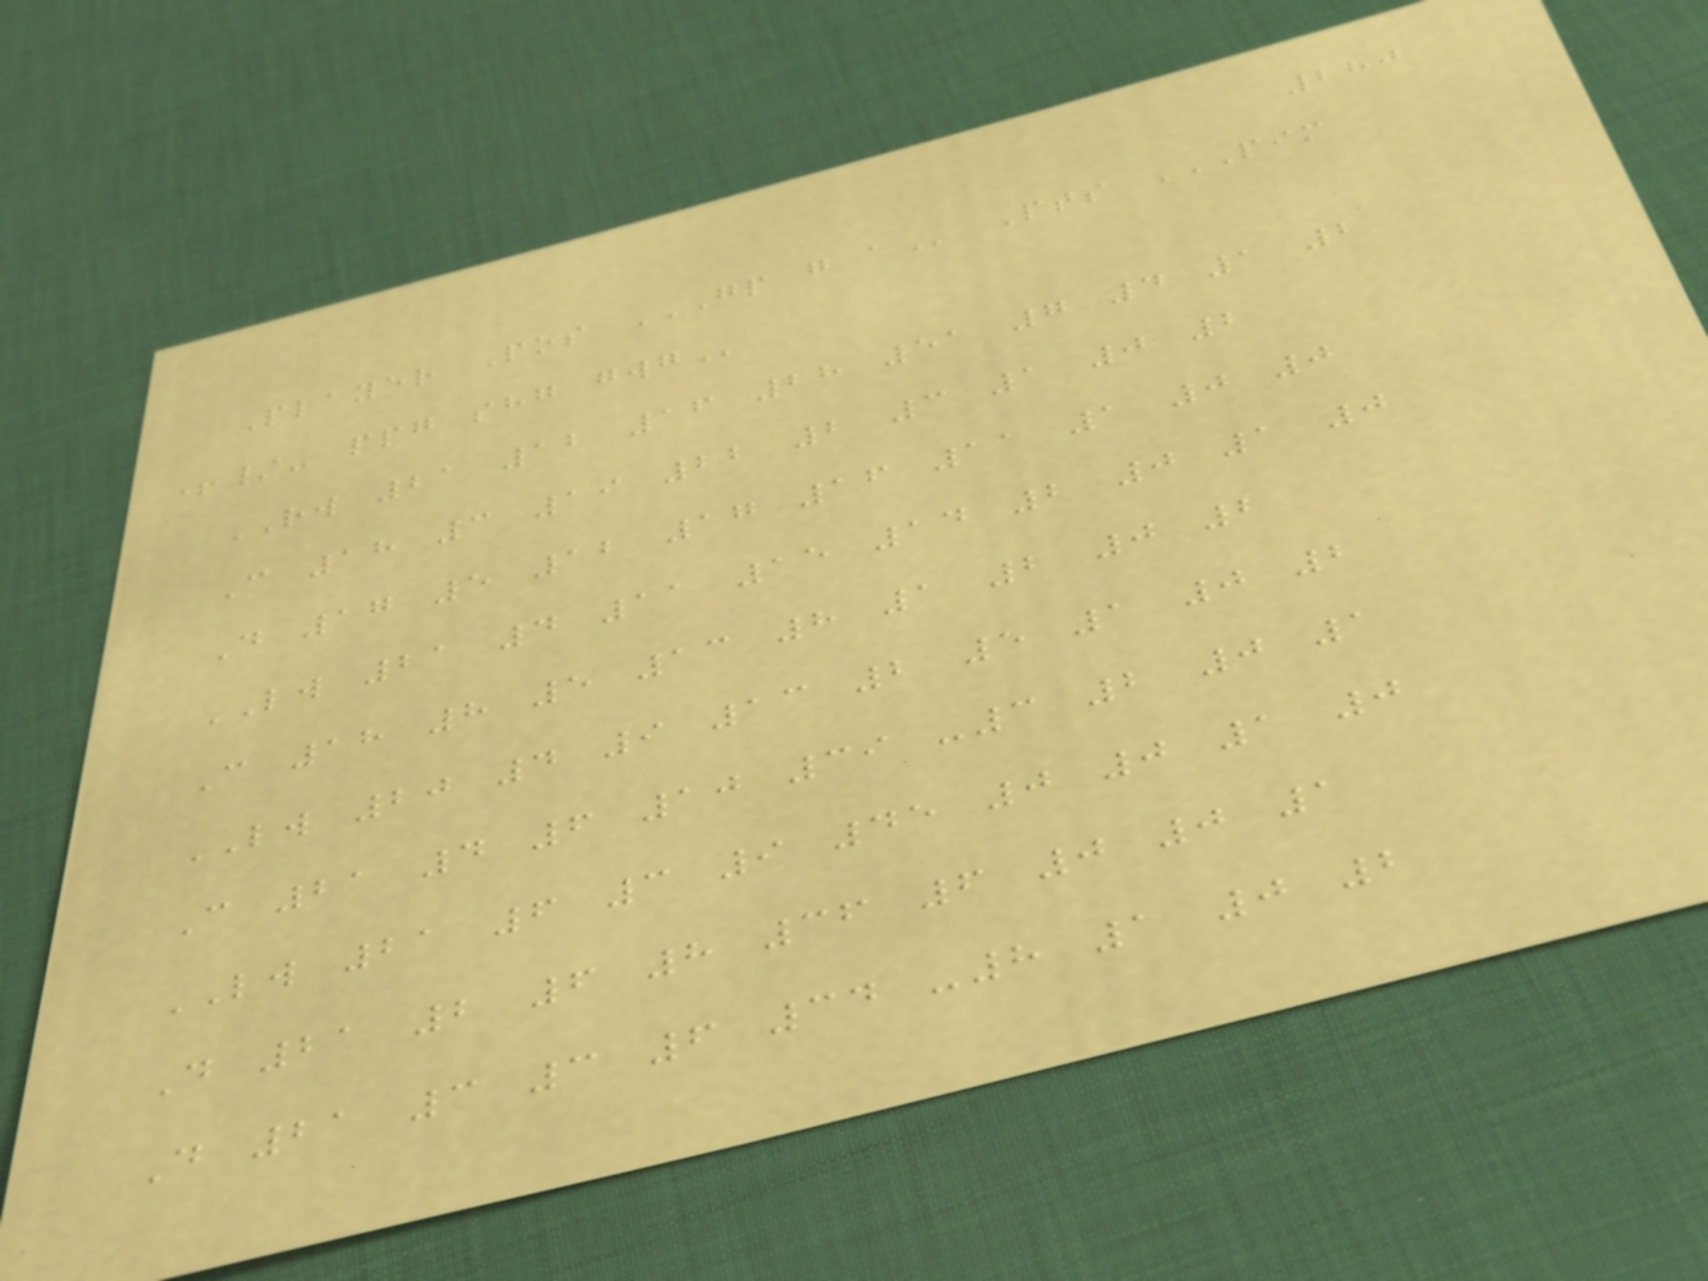280
Player Pos GP G A Pts PIM
+/- PPG SHG GWG
RW 21 12 16 28 51 7 4 1 2
C 18 3 19 22 2 3 1 0 2
D 17 5 12 17 16 11 1 0 0
LW 21 4 11 15 14 2 0 1 0
C 18 8 5 13 8 1 2 0 2
LW 20 4 9 13 2 5 1 0 2
C 21 4 6 10 39 -3 2 0 1
LW 21 6 3 9 45 0 0 1 0
D 21 2 6 8 36 6 0 0 1
D 21 3 3 6 34 -8 1 0 2
